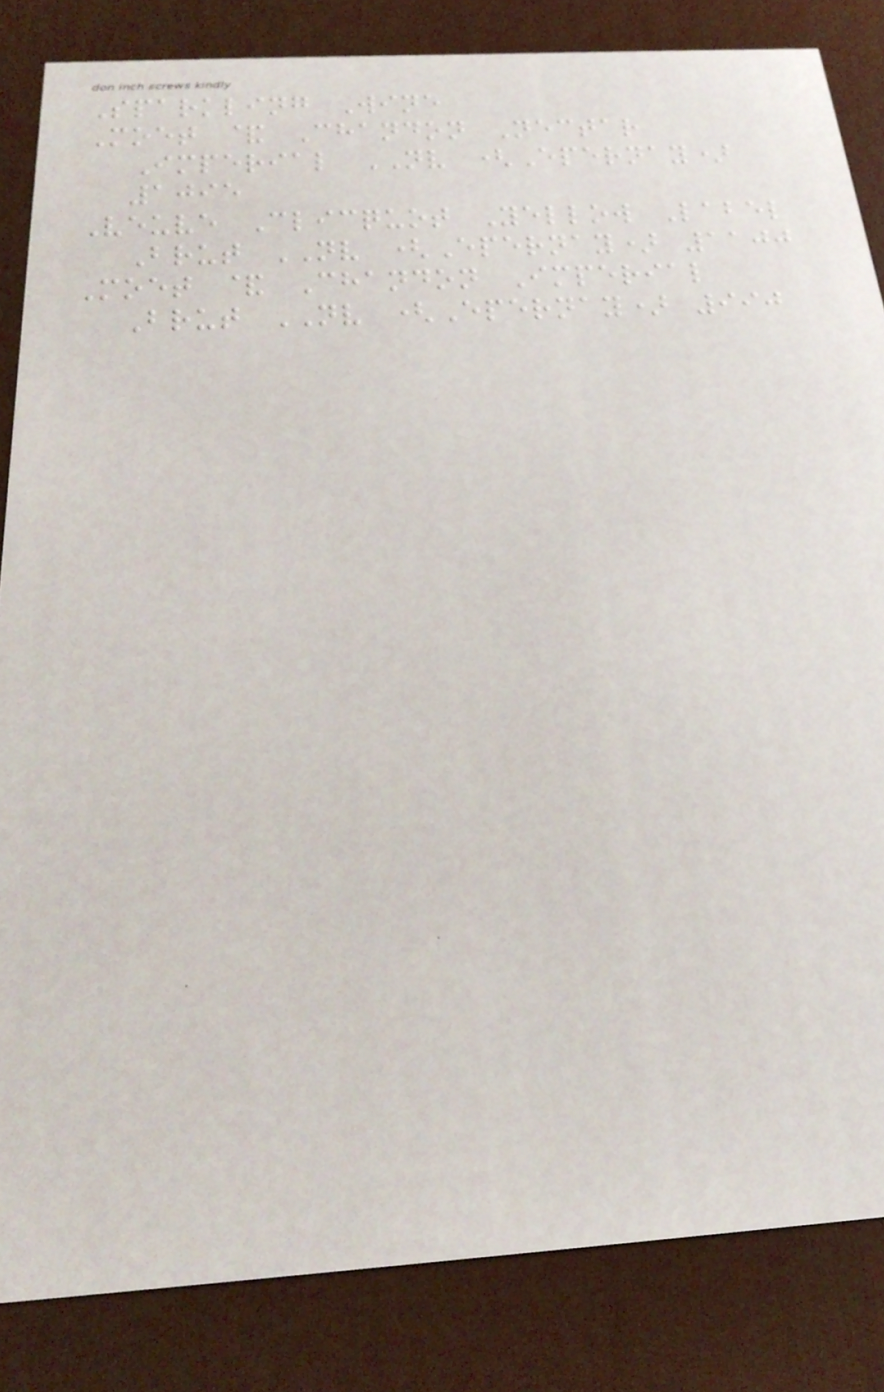Sparkling Wine
Moet & Chandon Nectar
Imperial NV (Epernay)
1095
Veuve Clicquot Yellow Label
Brut NV (Epernay) 1100
Moet & Chandon Imperial
Brut NV (Epernay) 990
